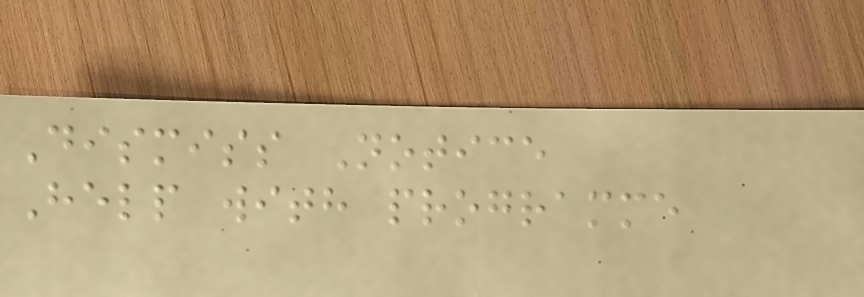Dismiss Notice
Help with programme
